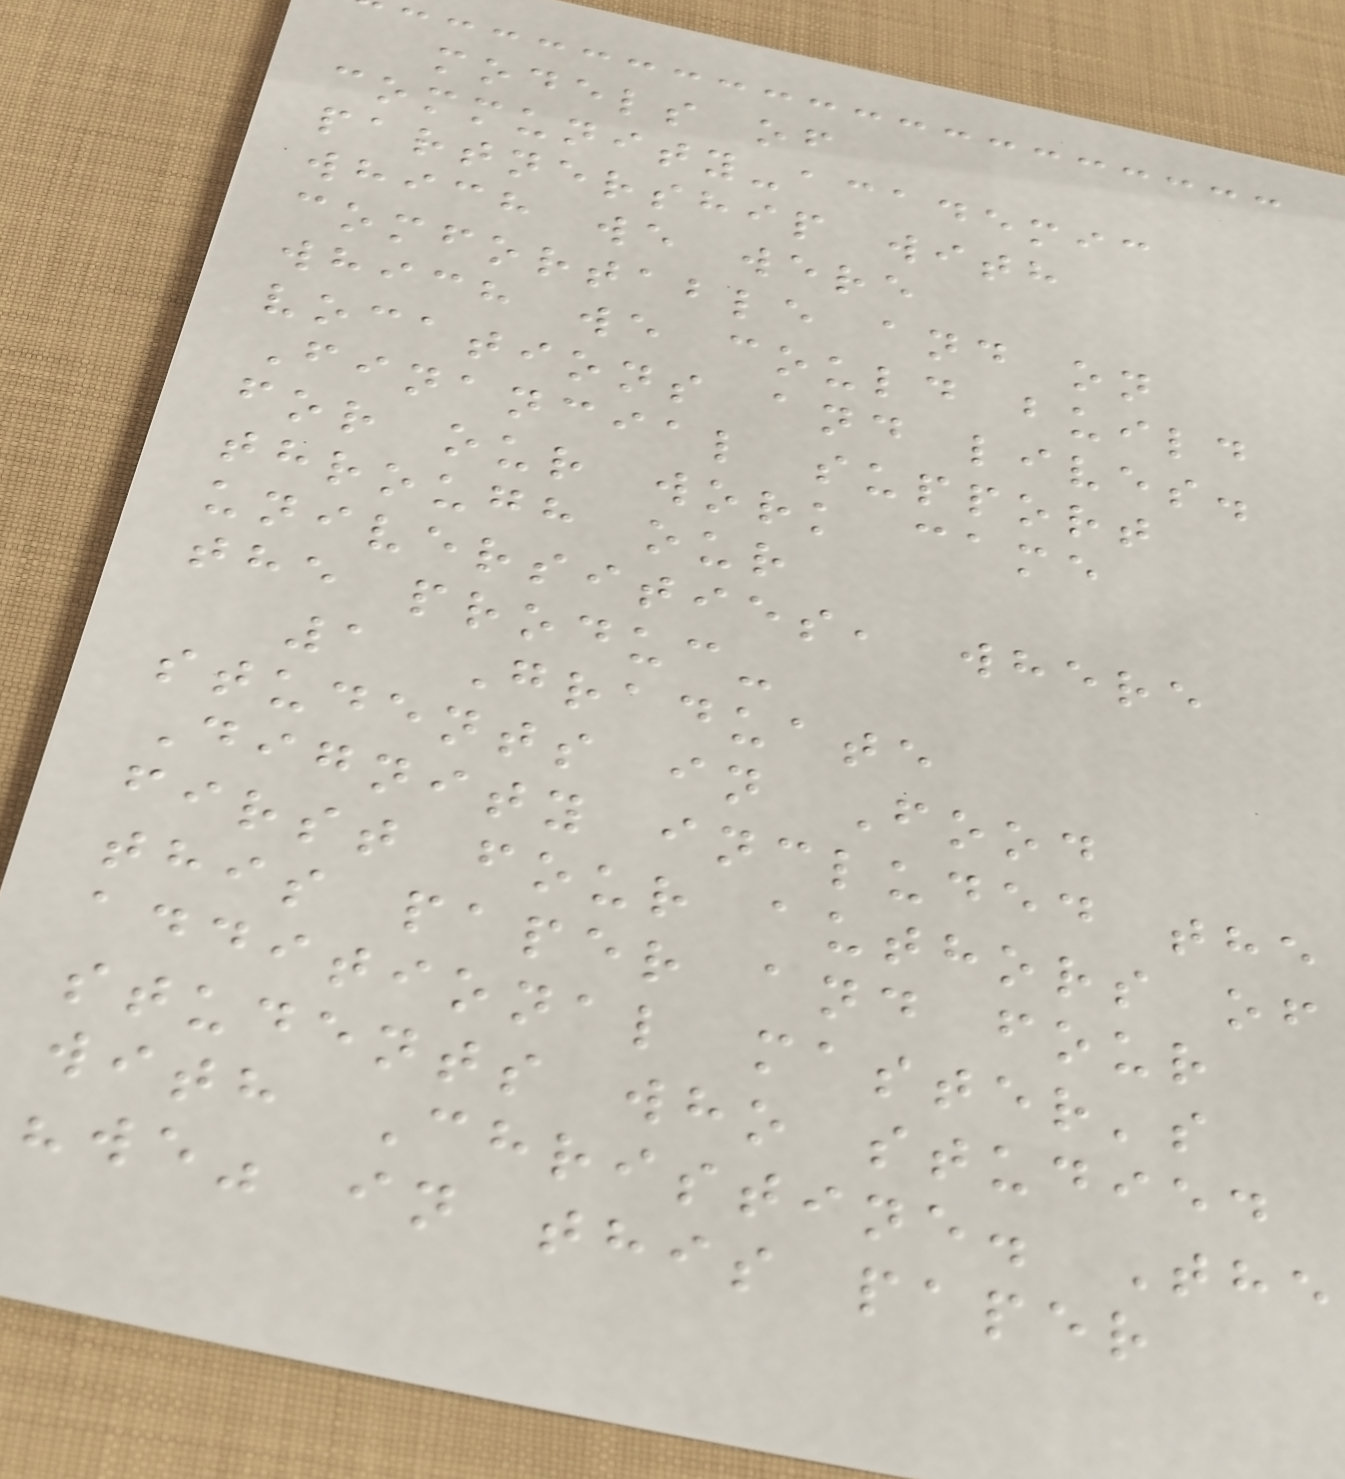models of
community-academic
partnership with
which we were
comfortable and on
which we could build
vocations and lives.
Financial support
for our work came
through our
universities, where
the produc-
1 Graduate
students in Food
Dignity included the
first four authors of
this paper and four
additional master's
students who studied
with Christine. The
"we" in this paper
